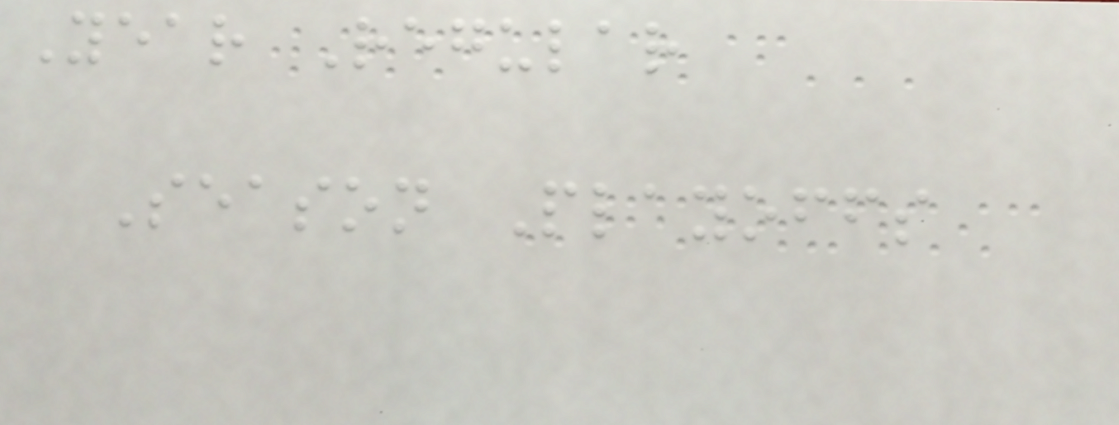Year Regular
Season Playoffs
